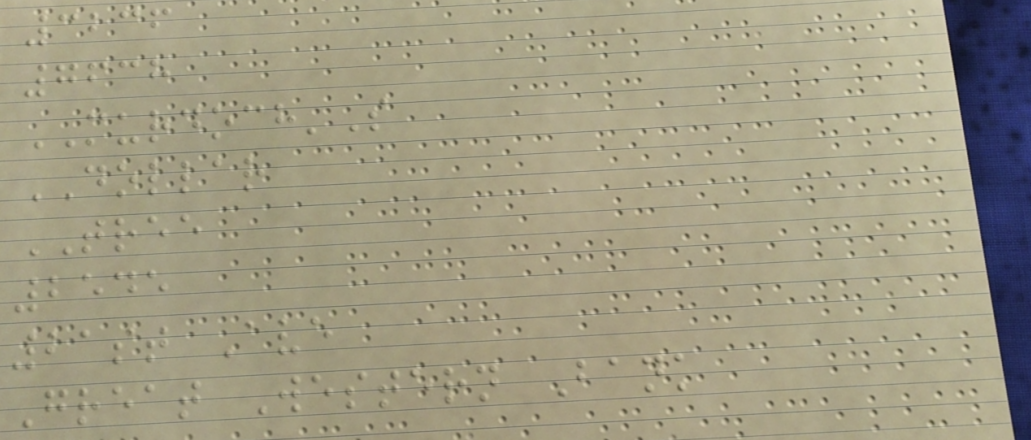3236
7638
MURDOCH'S
DOLLAR
TREE
2545
21st Ave
Great Western Bank
